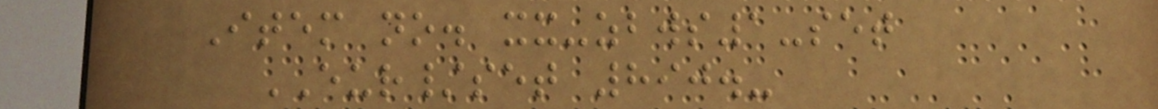Item no. xx-zbws1-set
EUR/set 890.-
